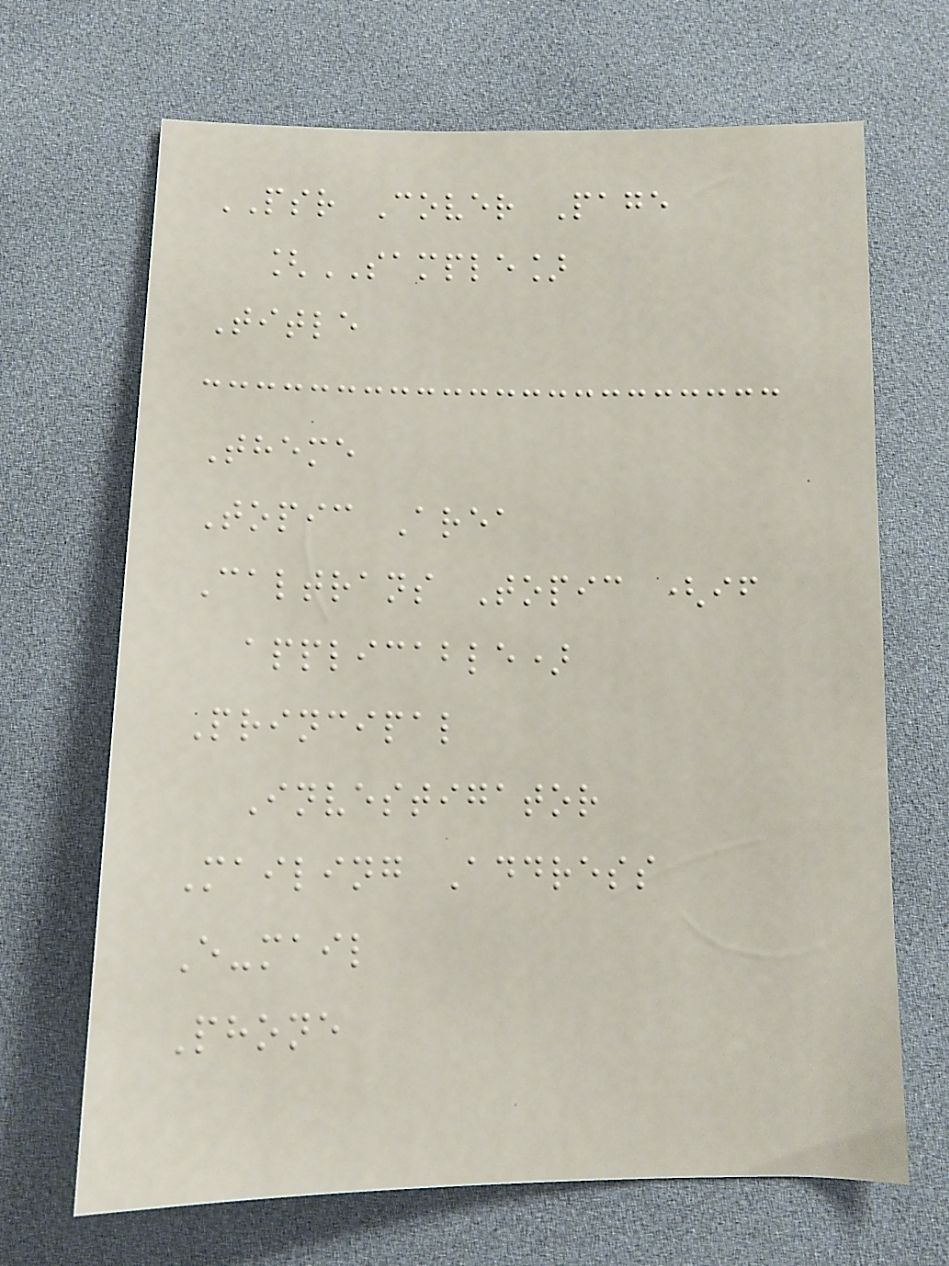PSR Cover Page
[SAMPLE]
Title
Theme
Topic Area
Caltrans Topic (if
applicable)
Principal
Investigator
Mailing Address
E-mail
Phone
